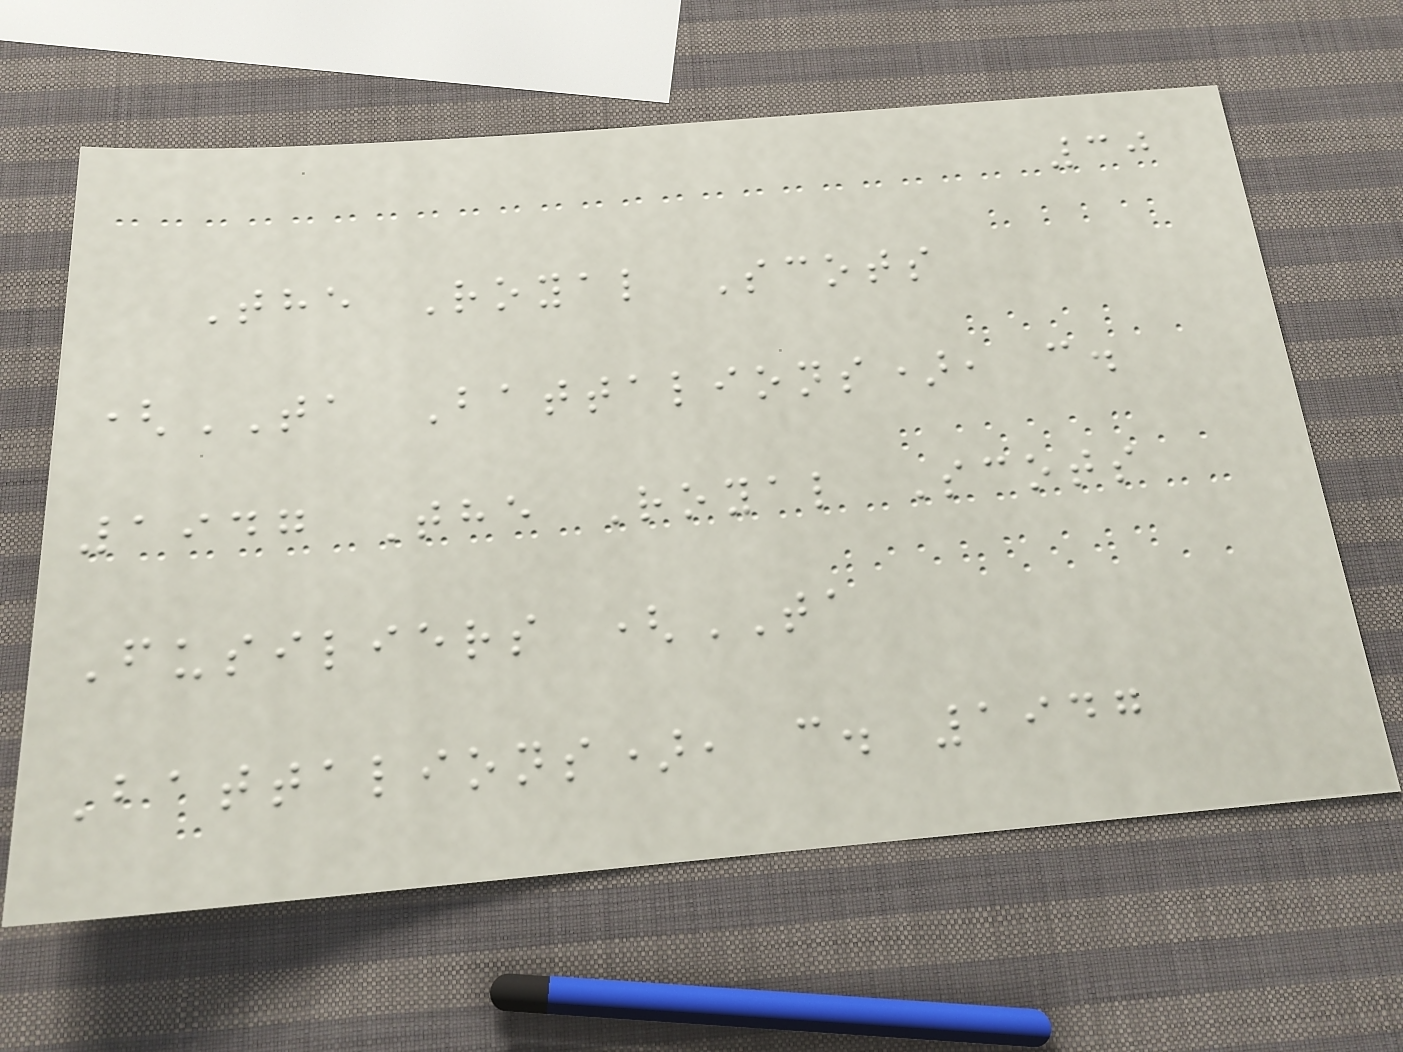30
The Royal Scots
(TA Battalions), c.
1947 The Royal Scots
Fusiliers (TA
Battalions), c. 1947
